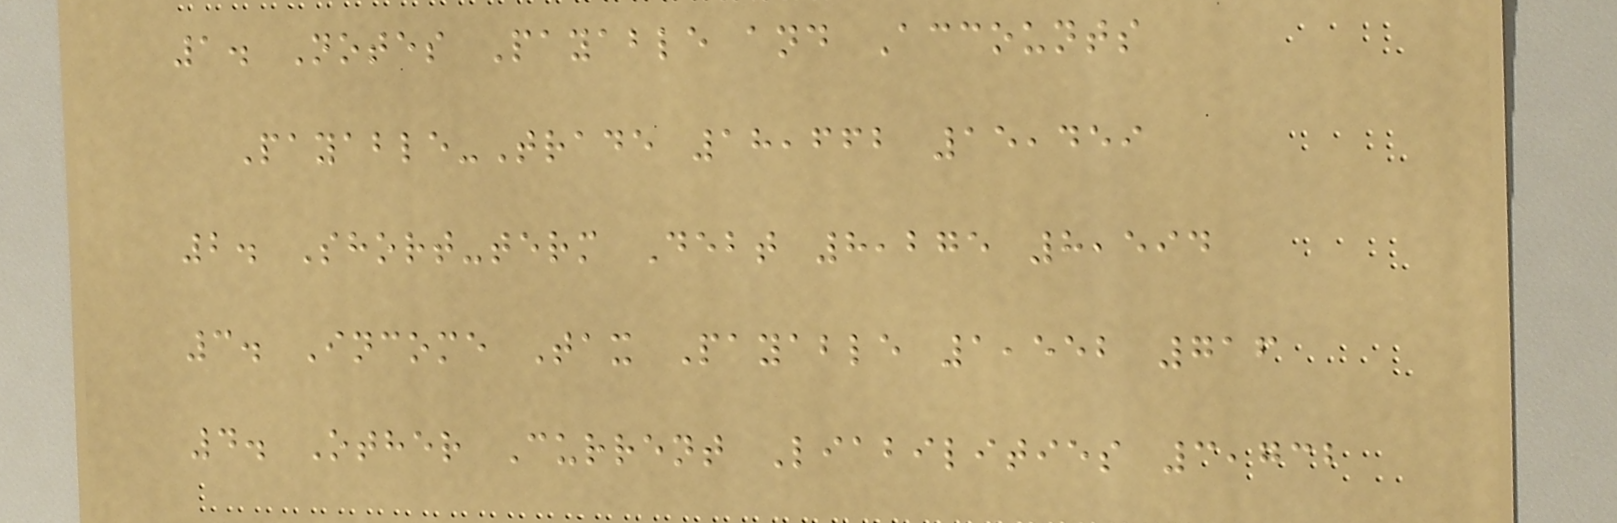1. Notes Payable and Accounts
Payable-Trade 18,662 15,459
2. Short-term Debt 8,275 8,594
3. Income Tax Payable 1,552 716
4. Other Current Liabilities 3,732
